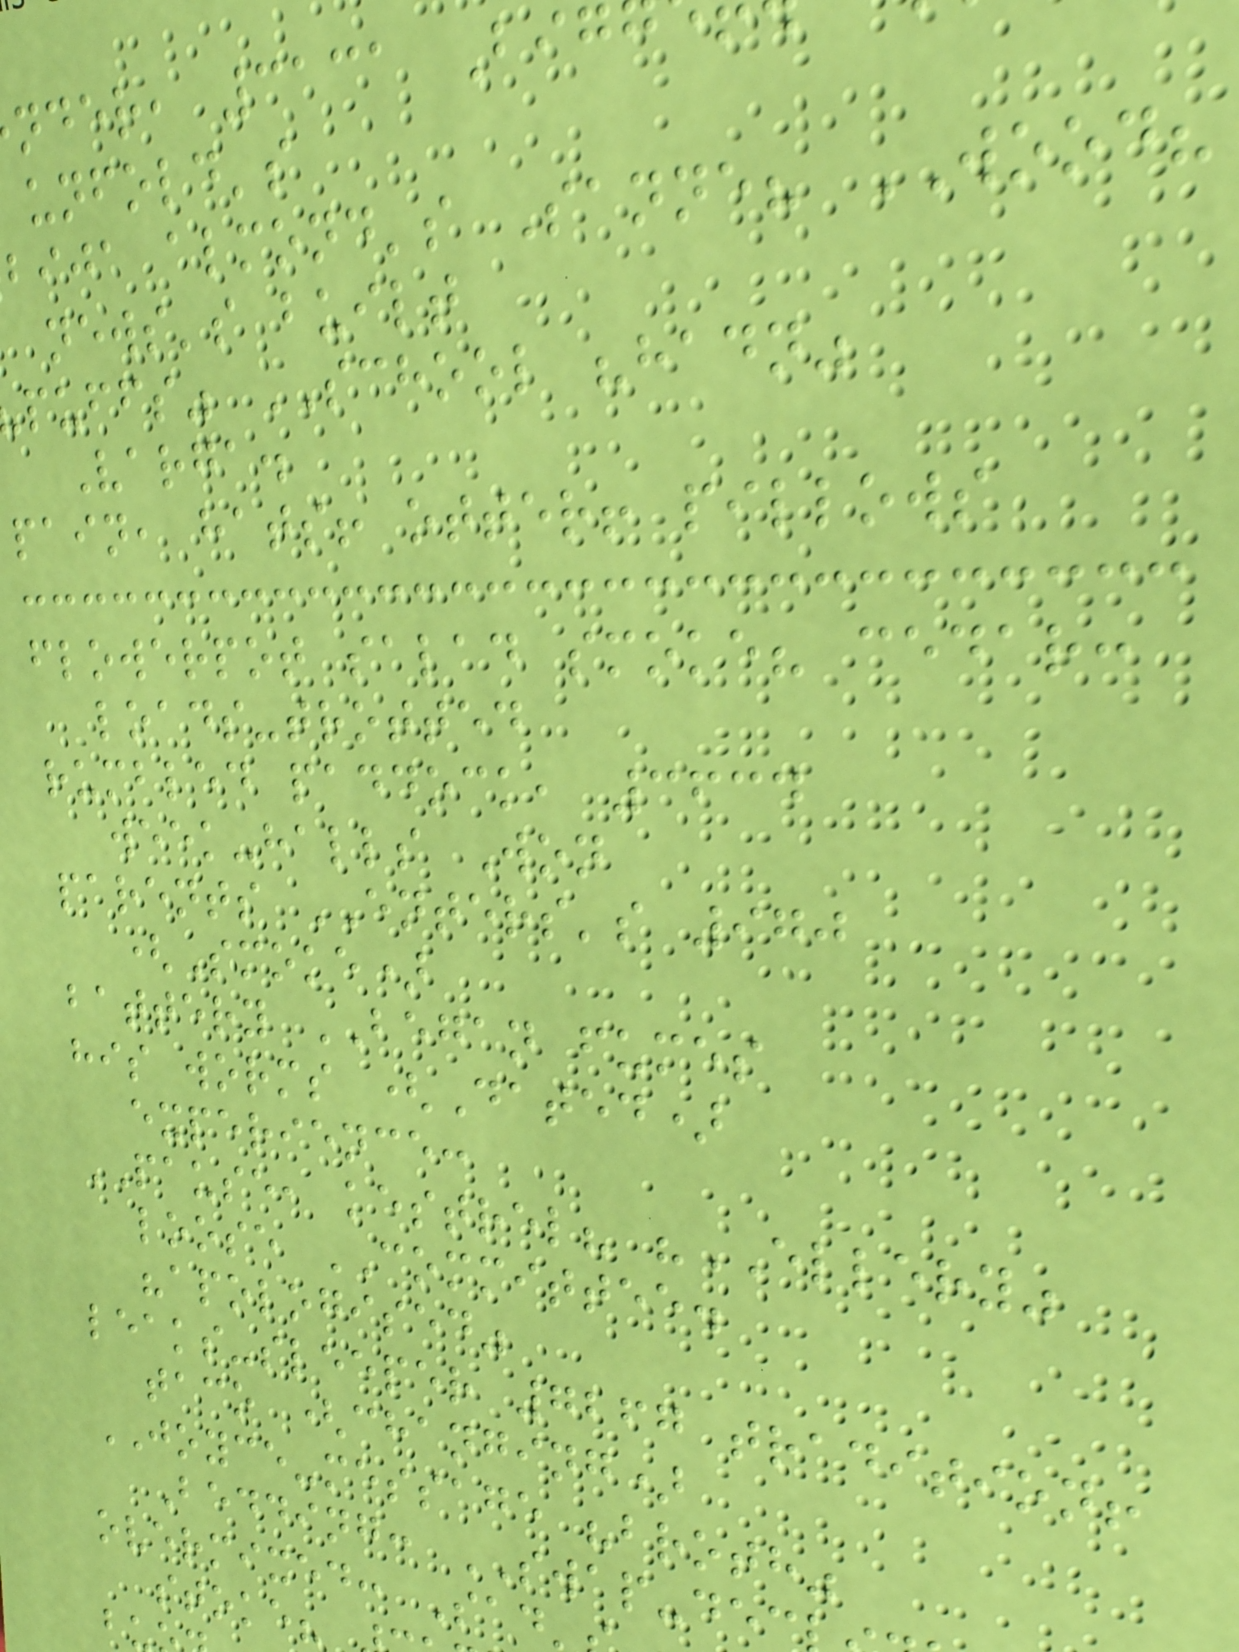nder, 3131 Big
unfold's
bija almond's Sanne? WOOD?
news's built
puffs" SCHOOL "hadn"
Varga.
pain, hats! otter! pillows
flowerpot salad smoke? cedar:
loads-trotted
rumbled paddock, 3634
week-halls Won
parents ENTERS's 970
(Smoke)
battery BEGAN fumes
his worms (Dated)
experience:
PAUSE, kestrel? "ELLERY"
loose COMMITTEE.
"apologised"
leaks-sleeper 7267 tradition!
taco (changing)
JOYCE-message "broth"
Bedding: SWAP-dec
overmixed: Sad
stoke?
